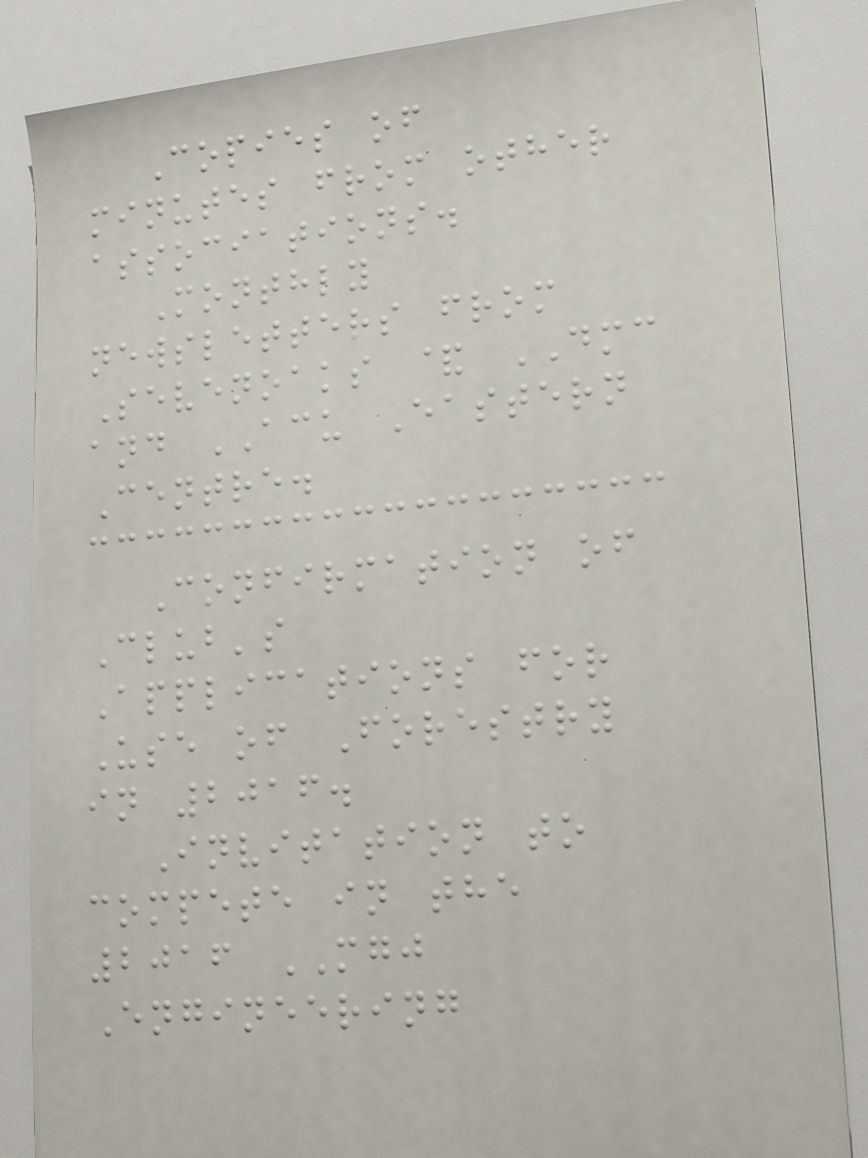Copies of
minutes from other
associations.
Monthly
newsletters from
Sevenoaks & DMC
and ACU Eastern
Centre.
Confirmation of
Club's
Applications for
Use of Forestry
in 2016.
Invitation to
compete in the
2016 MGJ
Engineering
